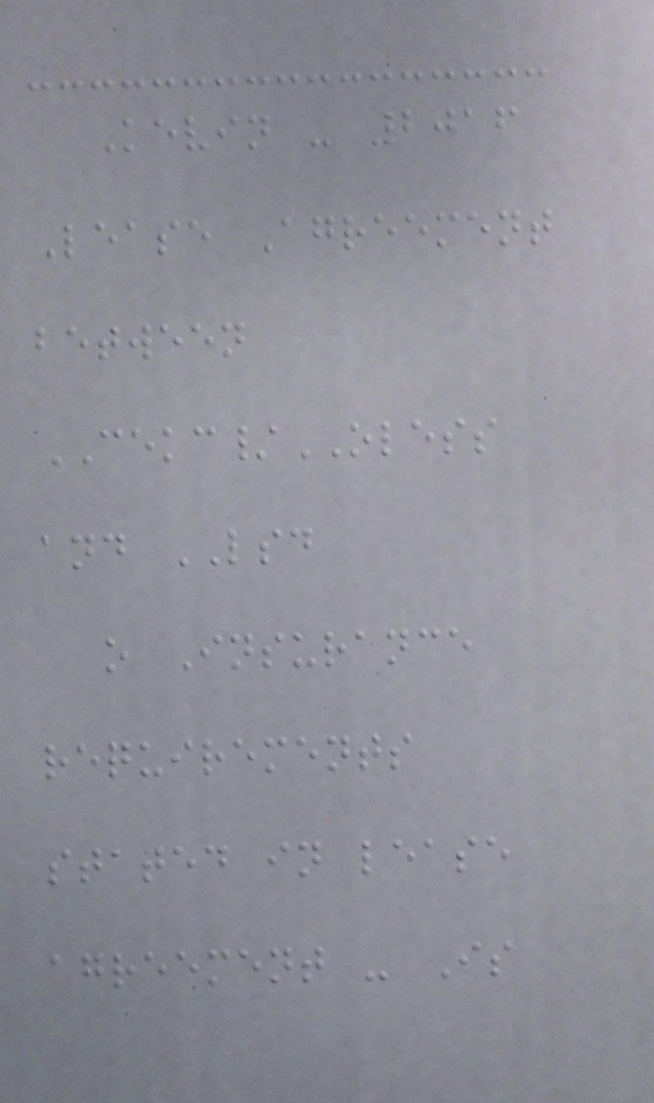Kevin - 2016
Lease Agreement
between
CEKC/OLESS
and LSD
o Insurance
requirements
stated in lease
agreement - Is
